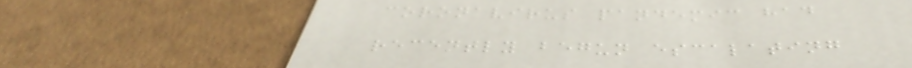coronavirus pandemic had
recently begun escalating
